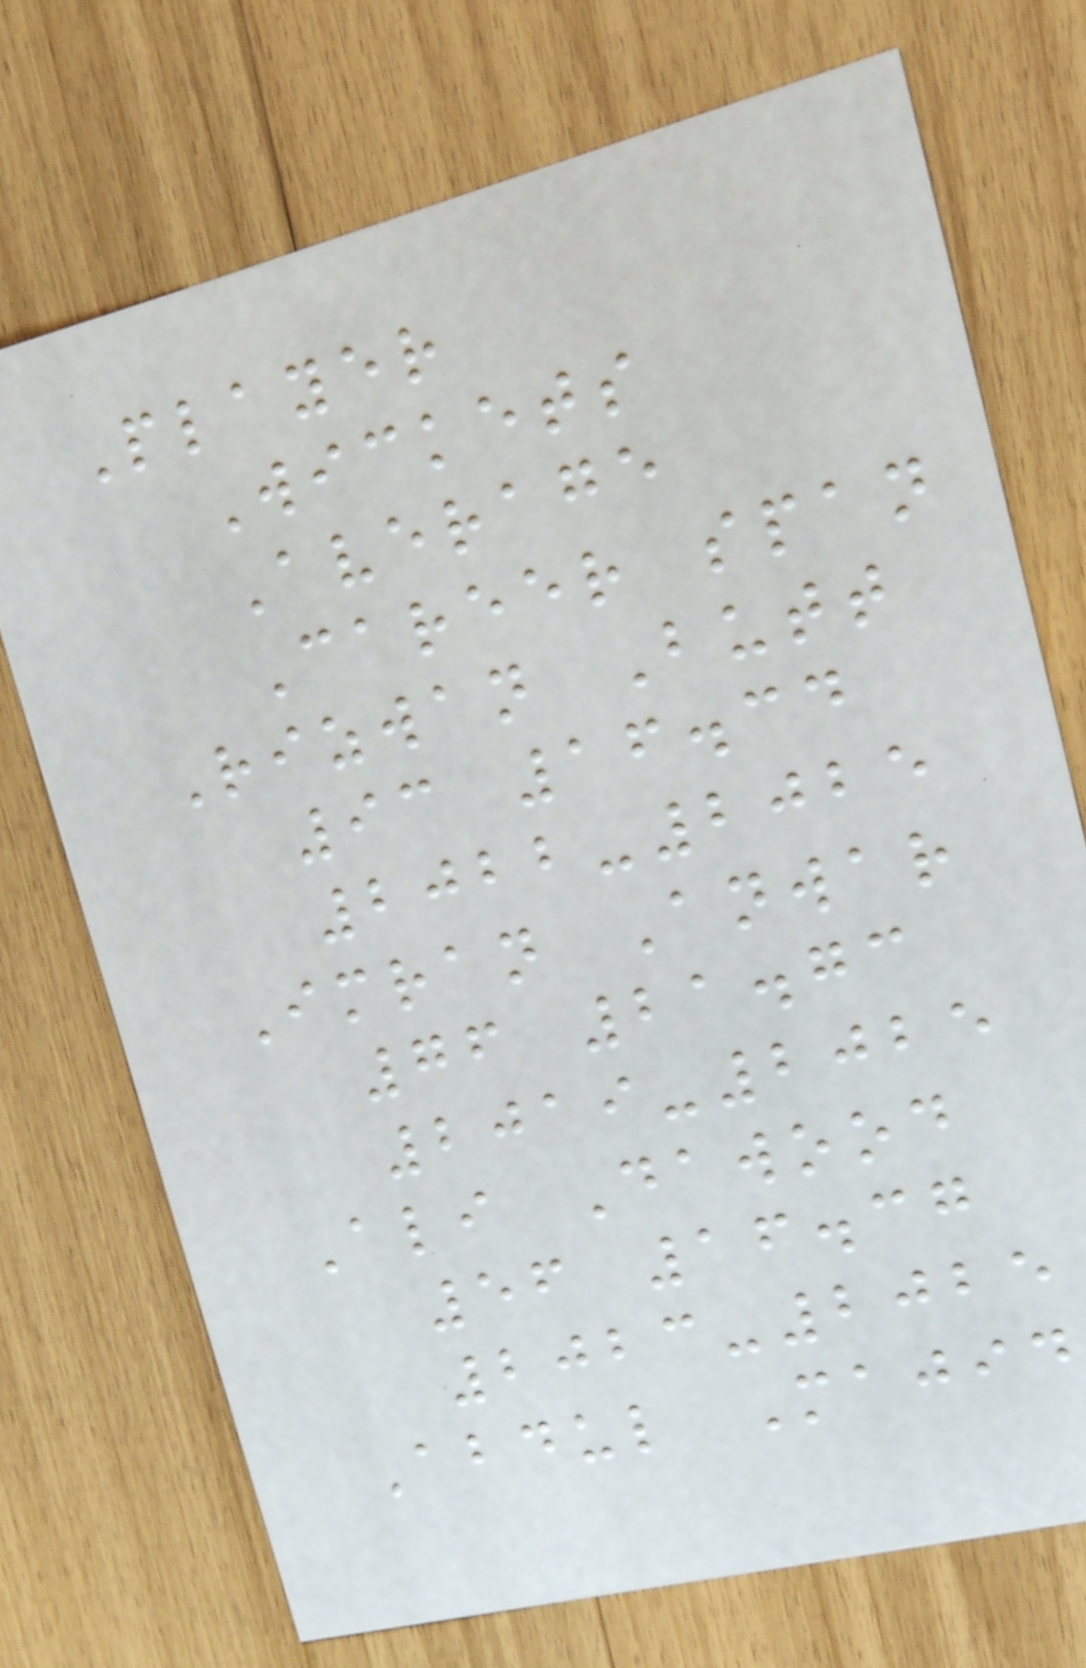Player
Wickets
Average
Career span
Rizwan Butt
93 16.34
2022-2025
Imran Anwar
76 21.73
2019-2025
Ali Dawood
56 16.37
2023-2025
Abdul Majid
